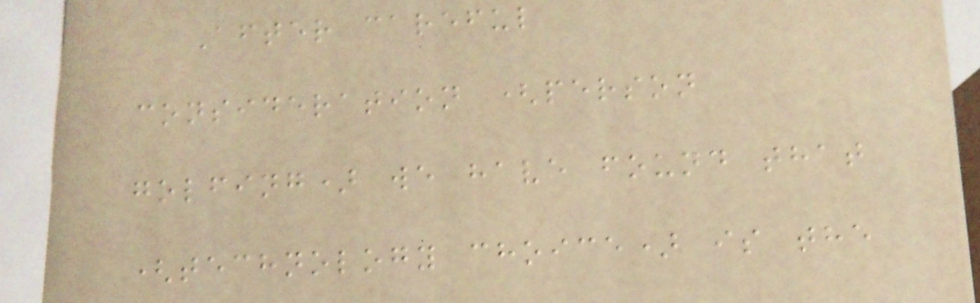After careful
consideration (person
golfing) we have found that
(technology choice) is the
